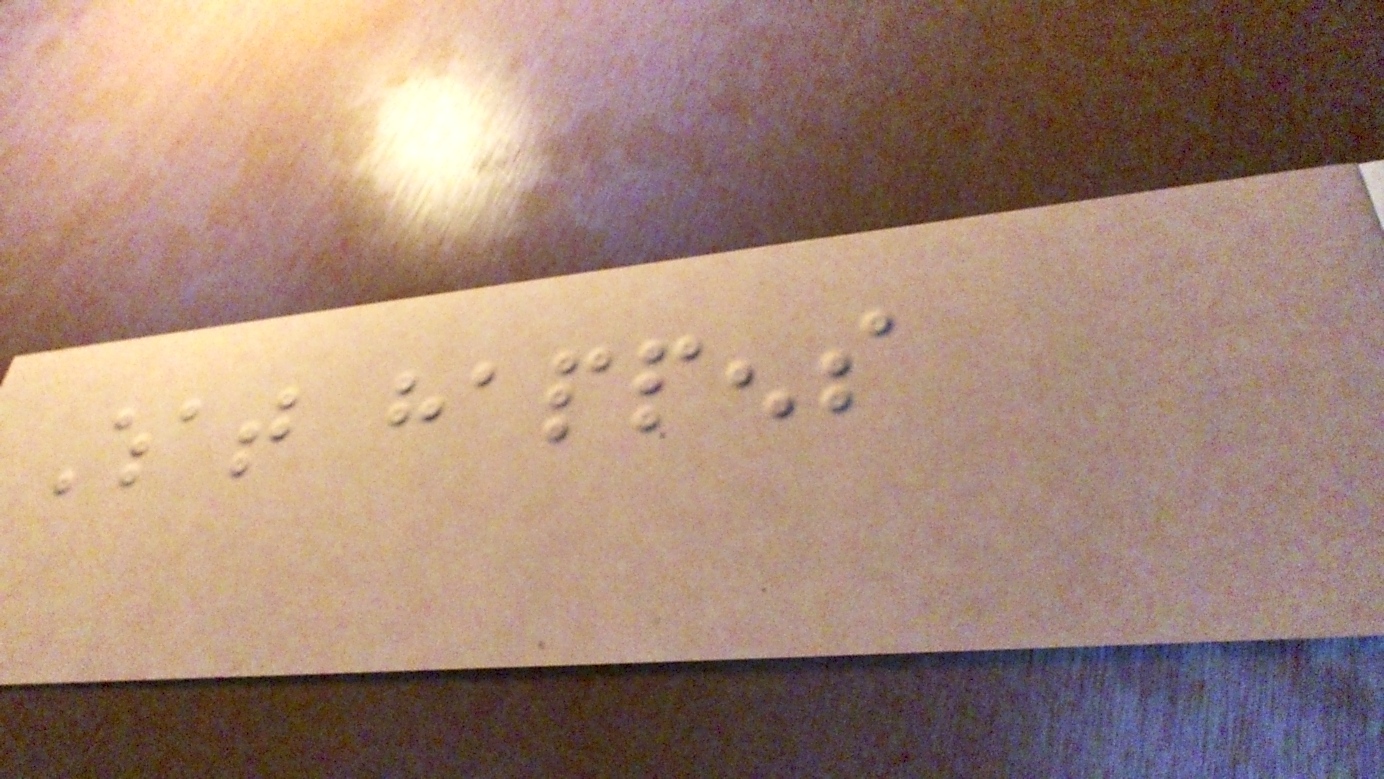What happens
